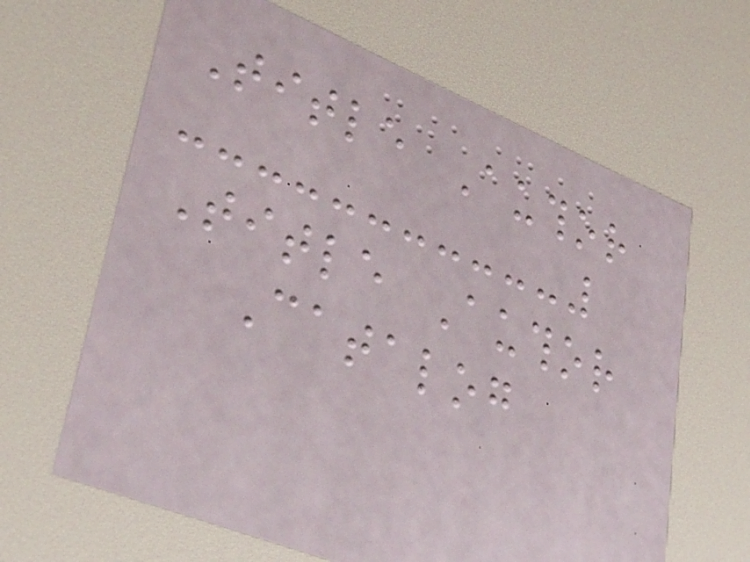Title Author
Title Author
Catalog
